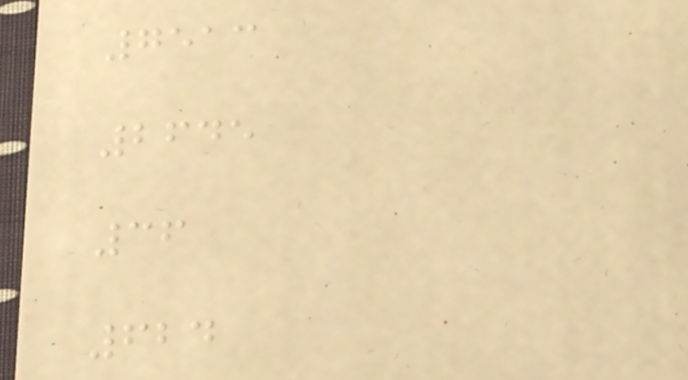7513
2645
36
624
